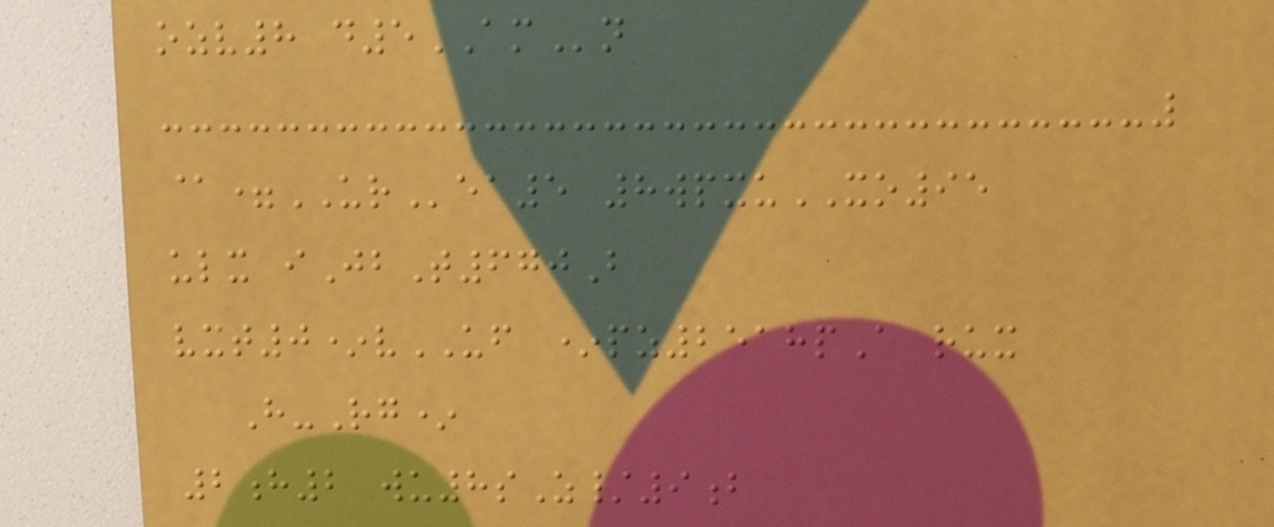ozv8 d5AMn
@=URea5 8wpxuXO95
ulx iJbT670B
vxt0*vUF *pz2518pA rux
H-Rg*
2h2 wu8sZ/9b
